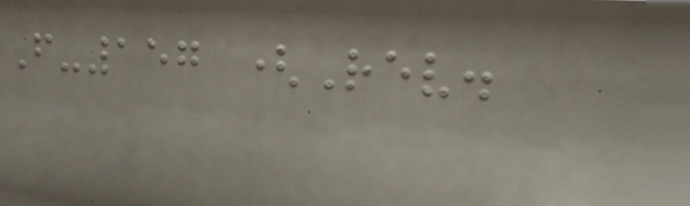F-157 (Rev.
